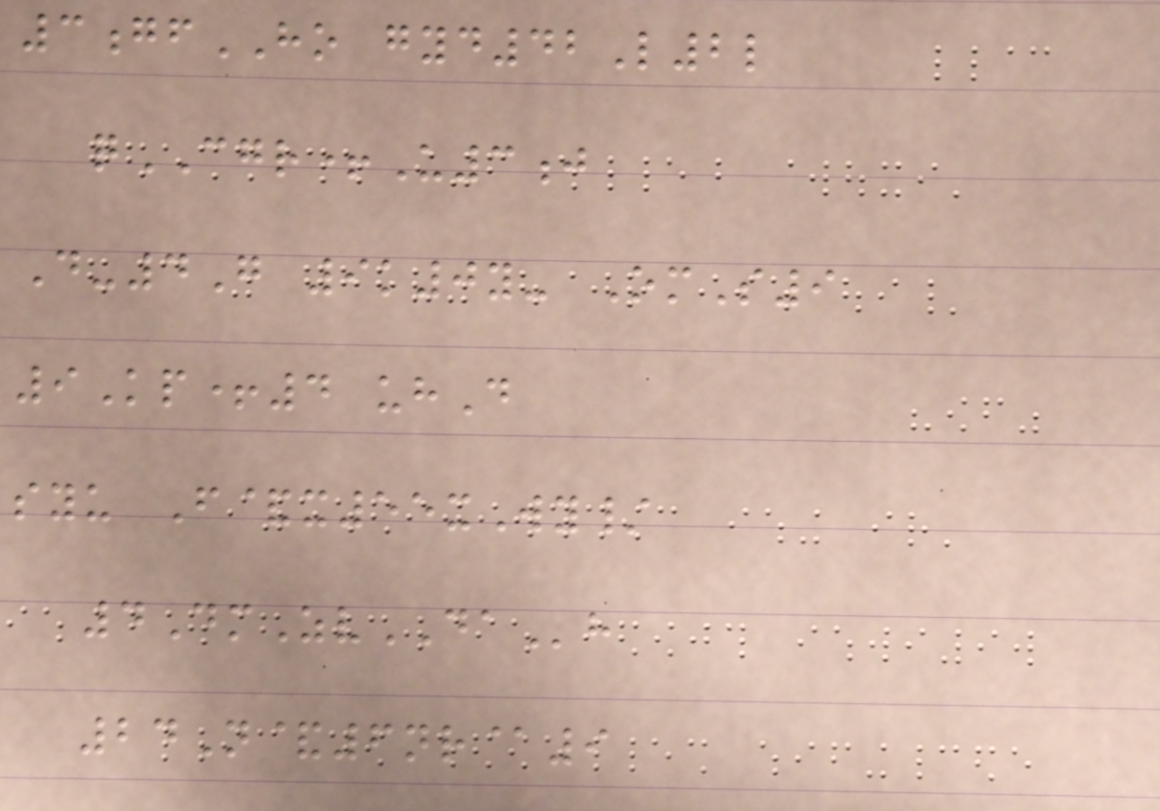3gfHO gyd42L2l
qCGR+U3j
D-4G 9k0y- OmS9
9Kp+4 uhD
syu F&x55xWy/
4DmZvDAh
24N&6nr@9
